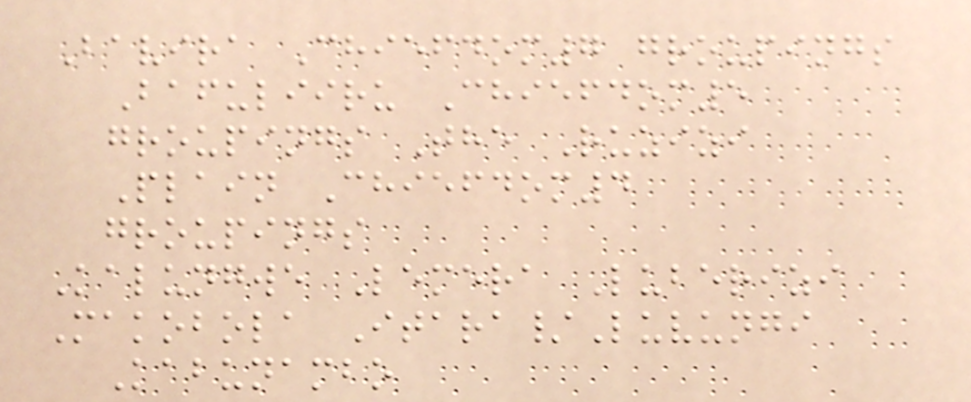Bavira Chiefdom7 groupings
Bafuliiru Chiefdom5
groupings The Ruzizi
Plain Chiefdom4
groupings
Kalungwe Lemera Luberizi
Makobola Itara/Luvungi
Kabunambo
